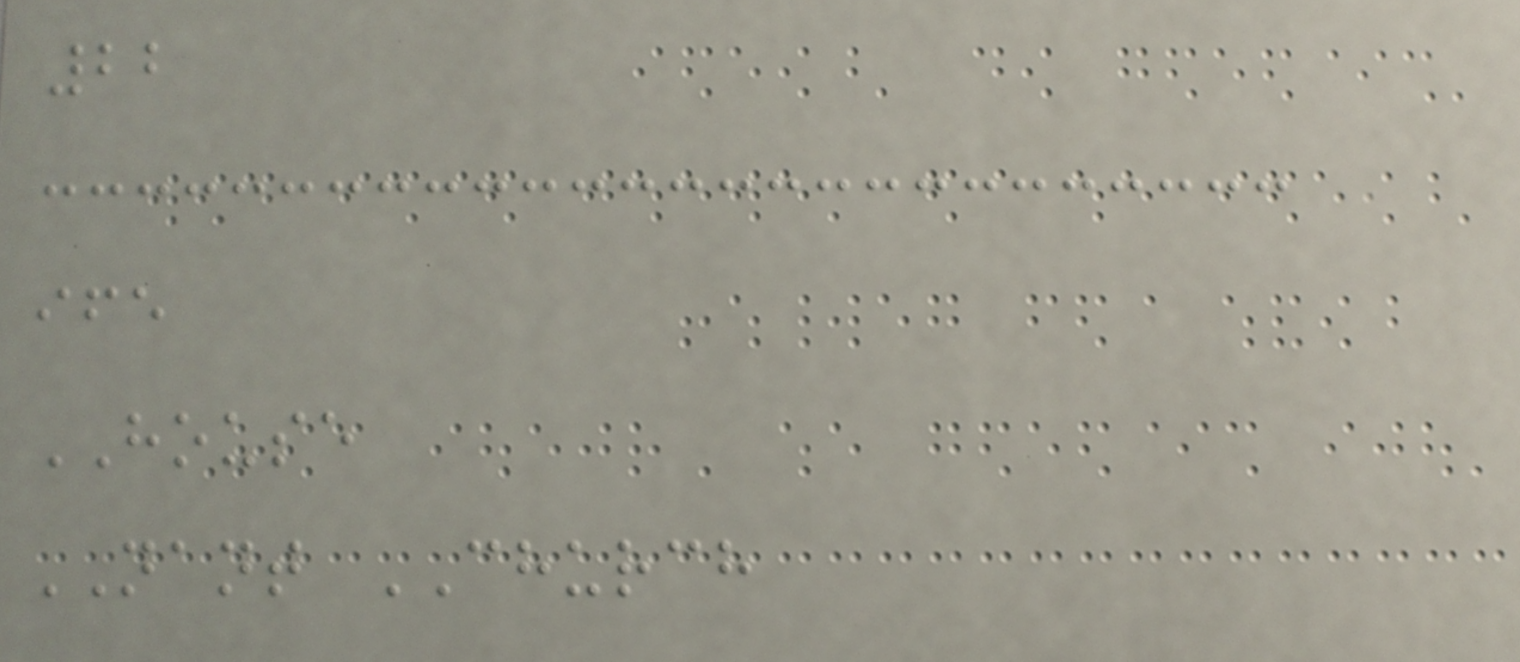22
ife
HOUSE
NANT CHURCH
